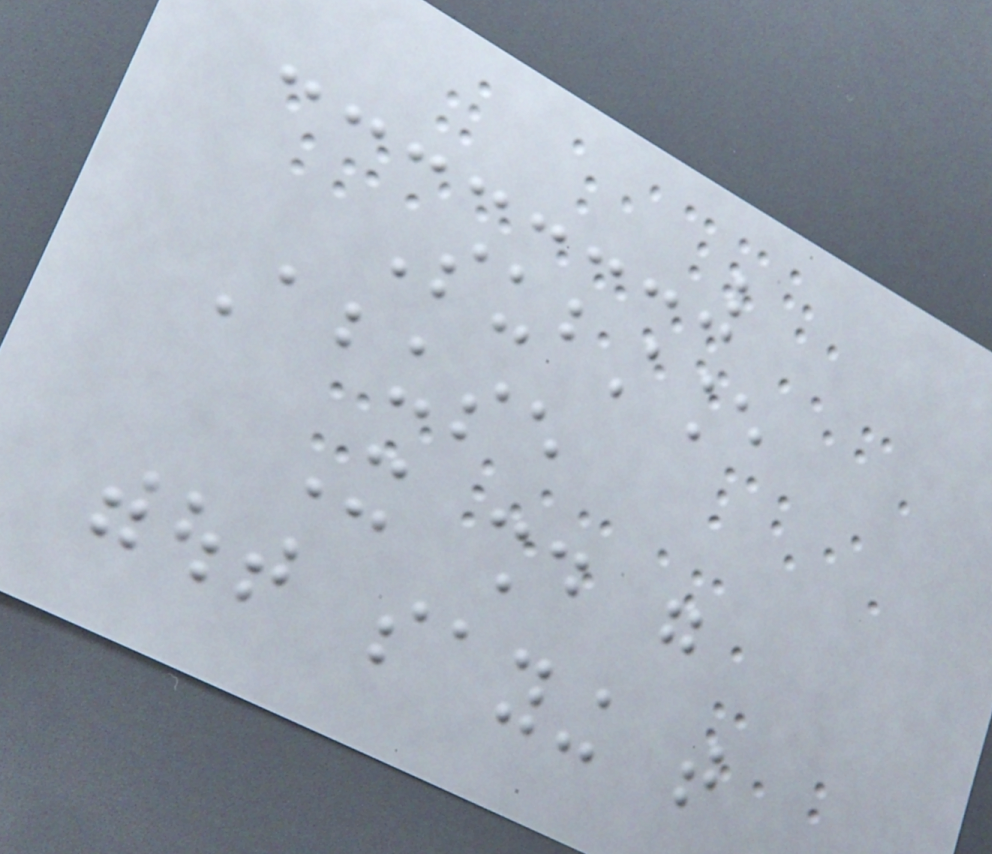Substance
Abuse
It should go
without saying that
